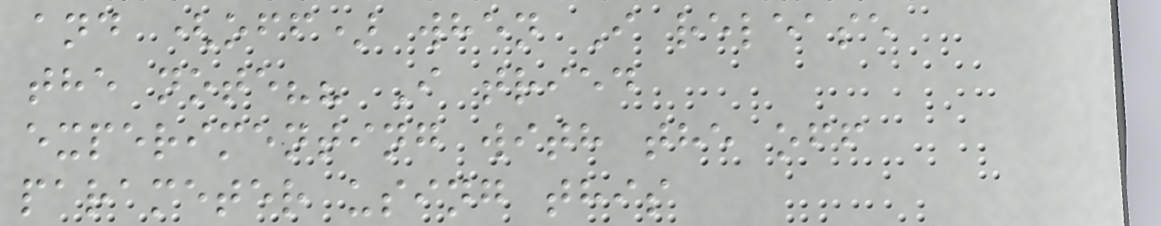and (off) when I release
the note?? I tried
experimenting with the off
parameter using this
